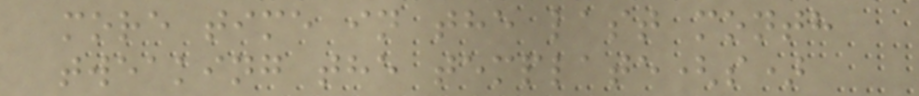more time in the last month
tweaking the template(s)
